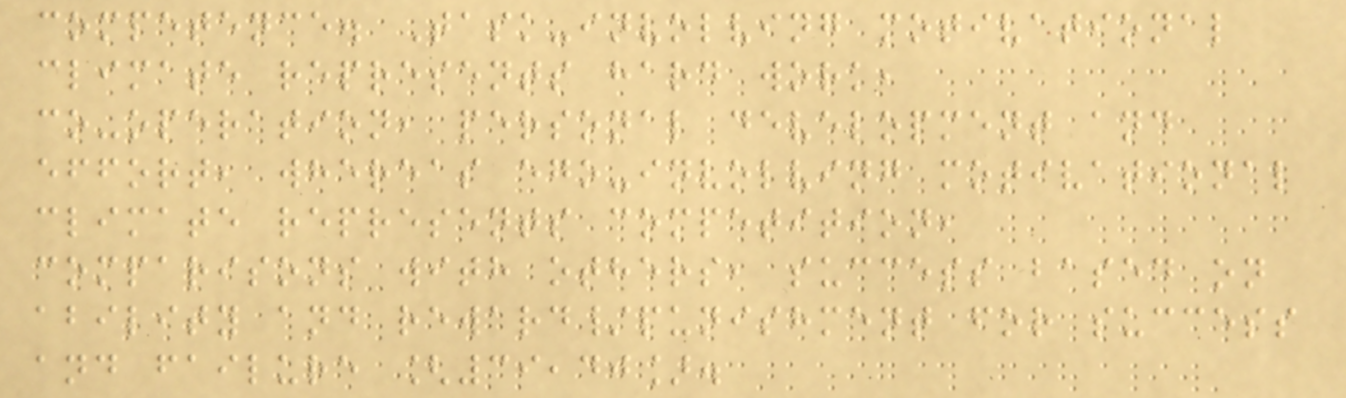competence. Task-involving motivational
climate represents hard work,
co-operation, personal development and
effort, whereas ego-involving motivational
climate represents competition,
comparisons with others, success based on
ability and reward/punishment for success
and failure [39,40].
